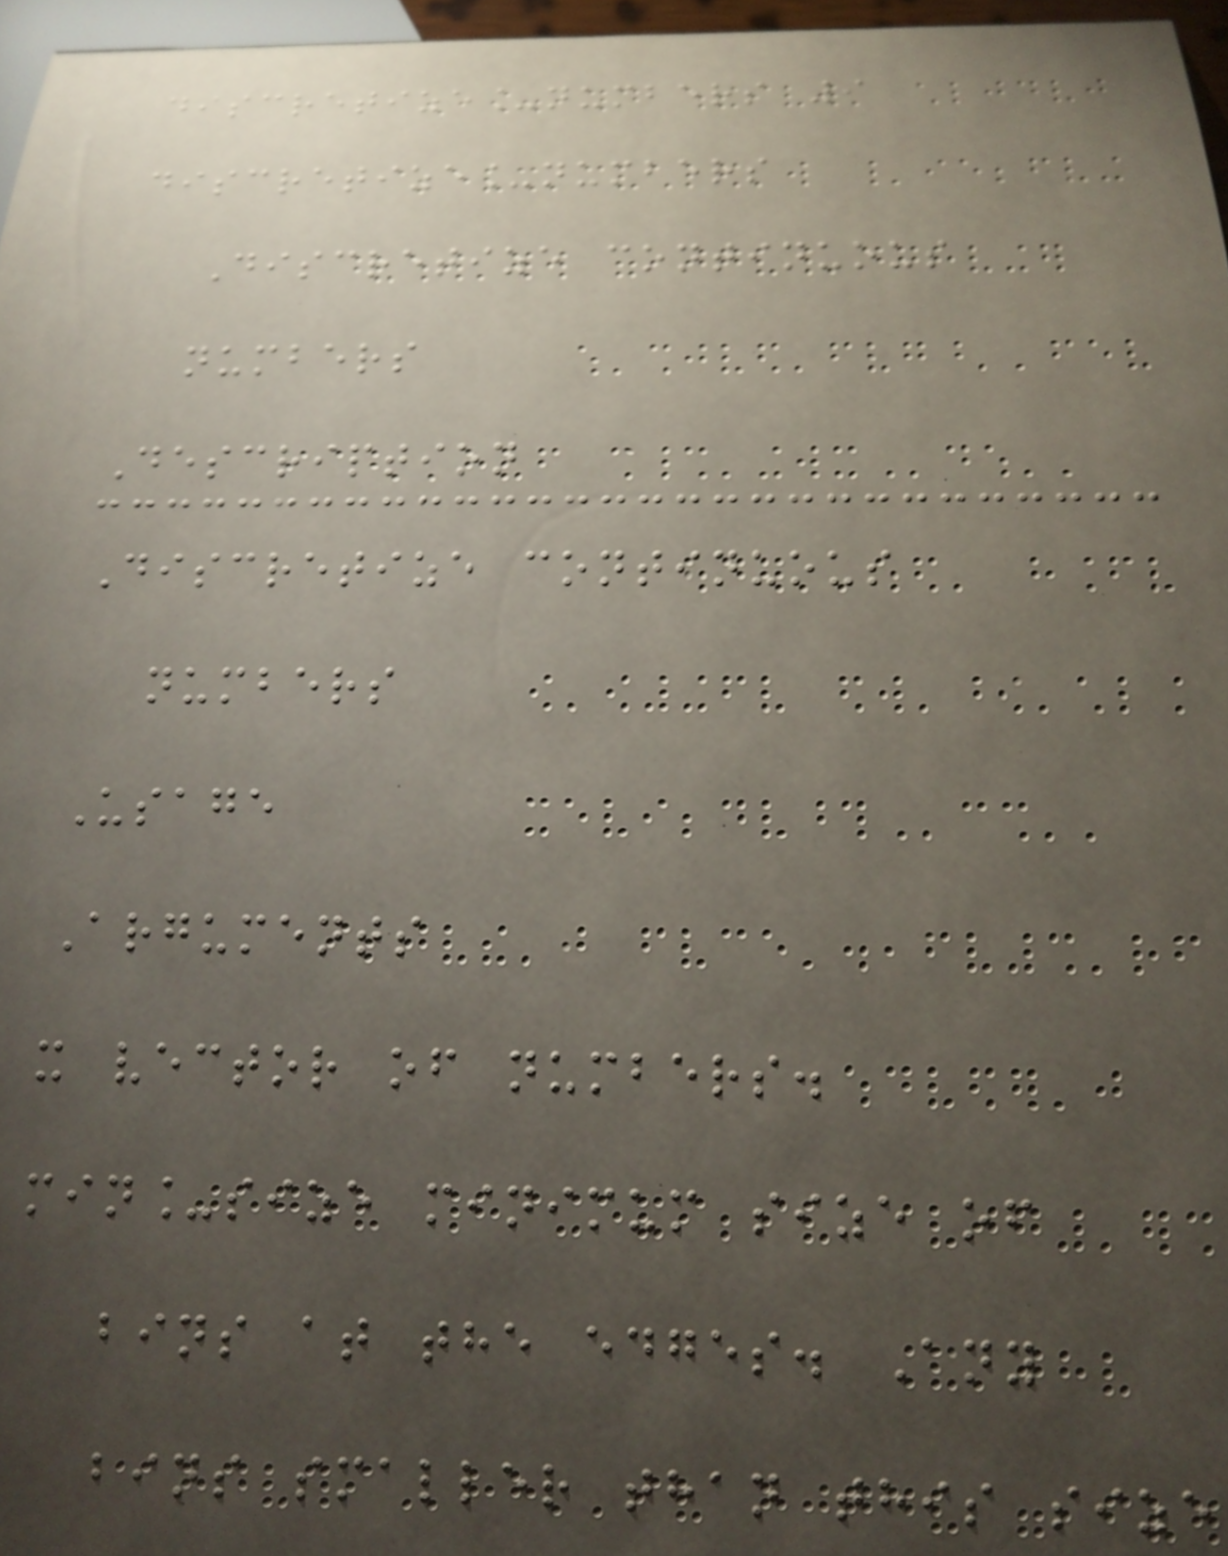discretize_numbers 9
discretize_numbers
Discretize continuous
numbers
Description
Discretize continuous
numbers
Usage
Arguments
x vector of numbers.
min_size minimum size of
bins at the edges. Any
bins smaller than this size
